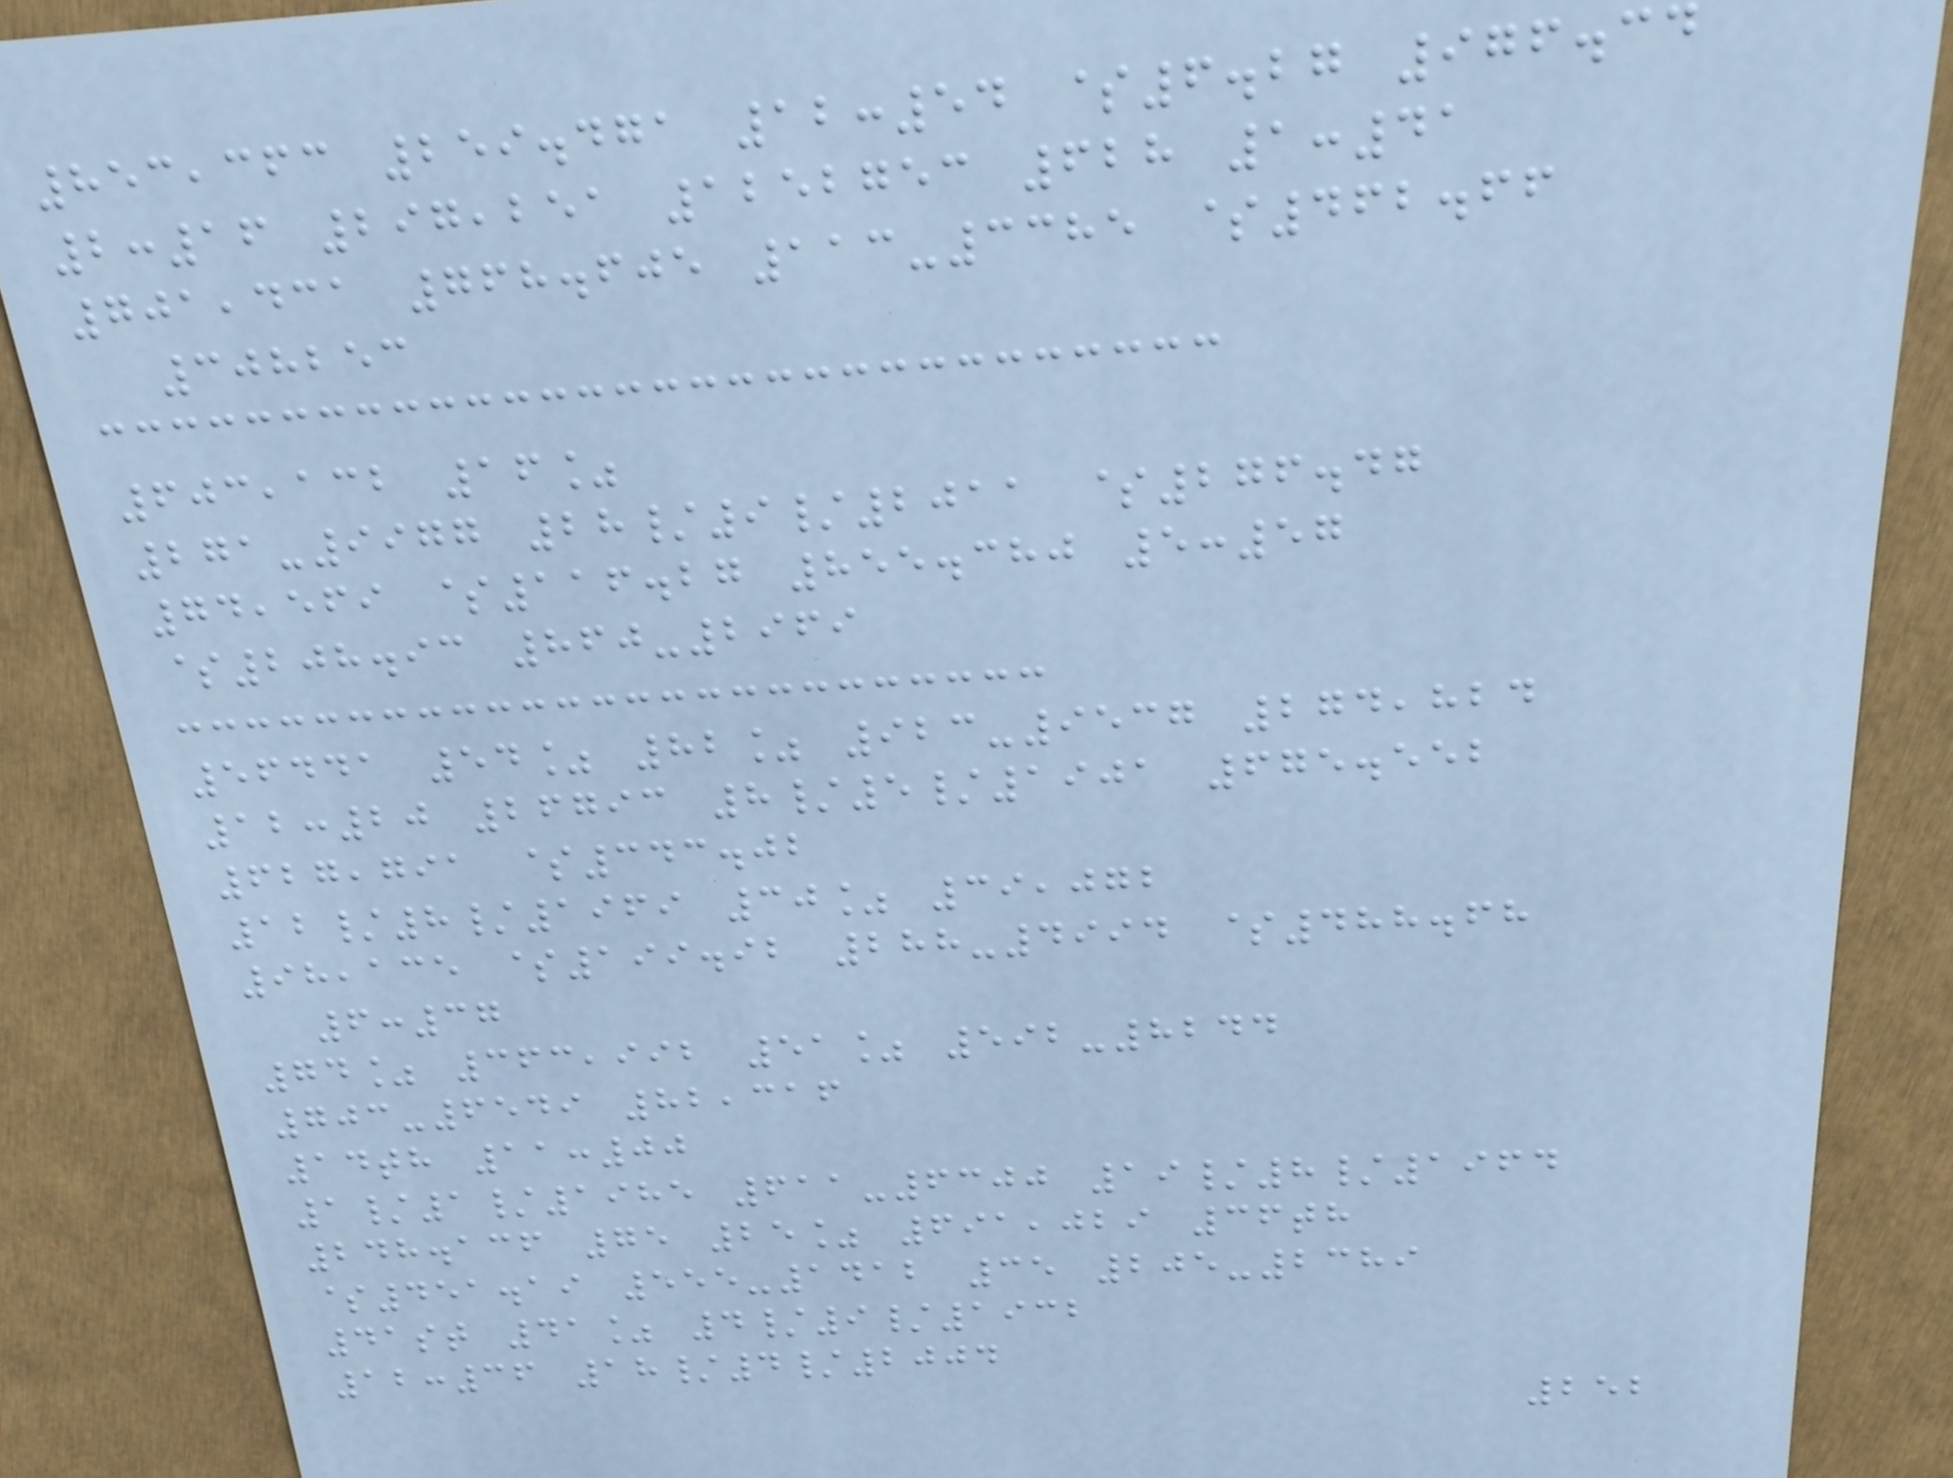853,363 259.471 12:54 $6.27 976.34
2:16 297,251 1252753 628 1:41
701,431 768.605 113-3385 $462.66
308253
603,132 16%
271-9977 28/9/2011 $276.47
74,569 $116.27 855.380 5:57
$208.93 860-2969
56441 54% 82% 923-9537 274,824
12:20 26793 8/5/1901 675.552
627,791 $343.02
12/8/1969 30% 39,072
98,135 $199.92 288-4994 $488.68
6:37
74% 363,992 51% 592-8244
703-6549 82,316
14th 11:00
1/1/1985 611-6300 19/8/1964
248.136 75 25% 691,029 36th
$451.19 555-1412 35 205-2389
41st 41% 4/9/1932
12:36 18/4/2004
252
